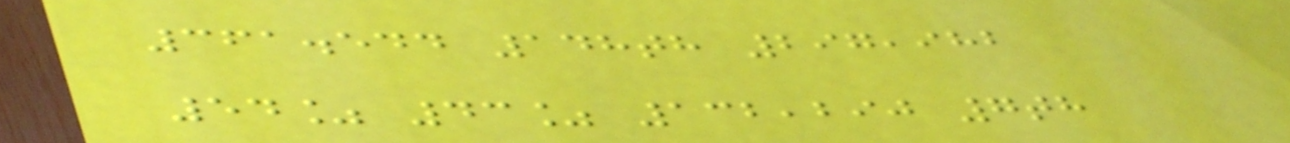361.544 148th 297,982
54% 43% 132,290 7th
